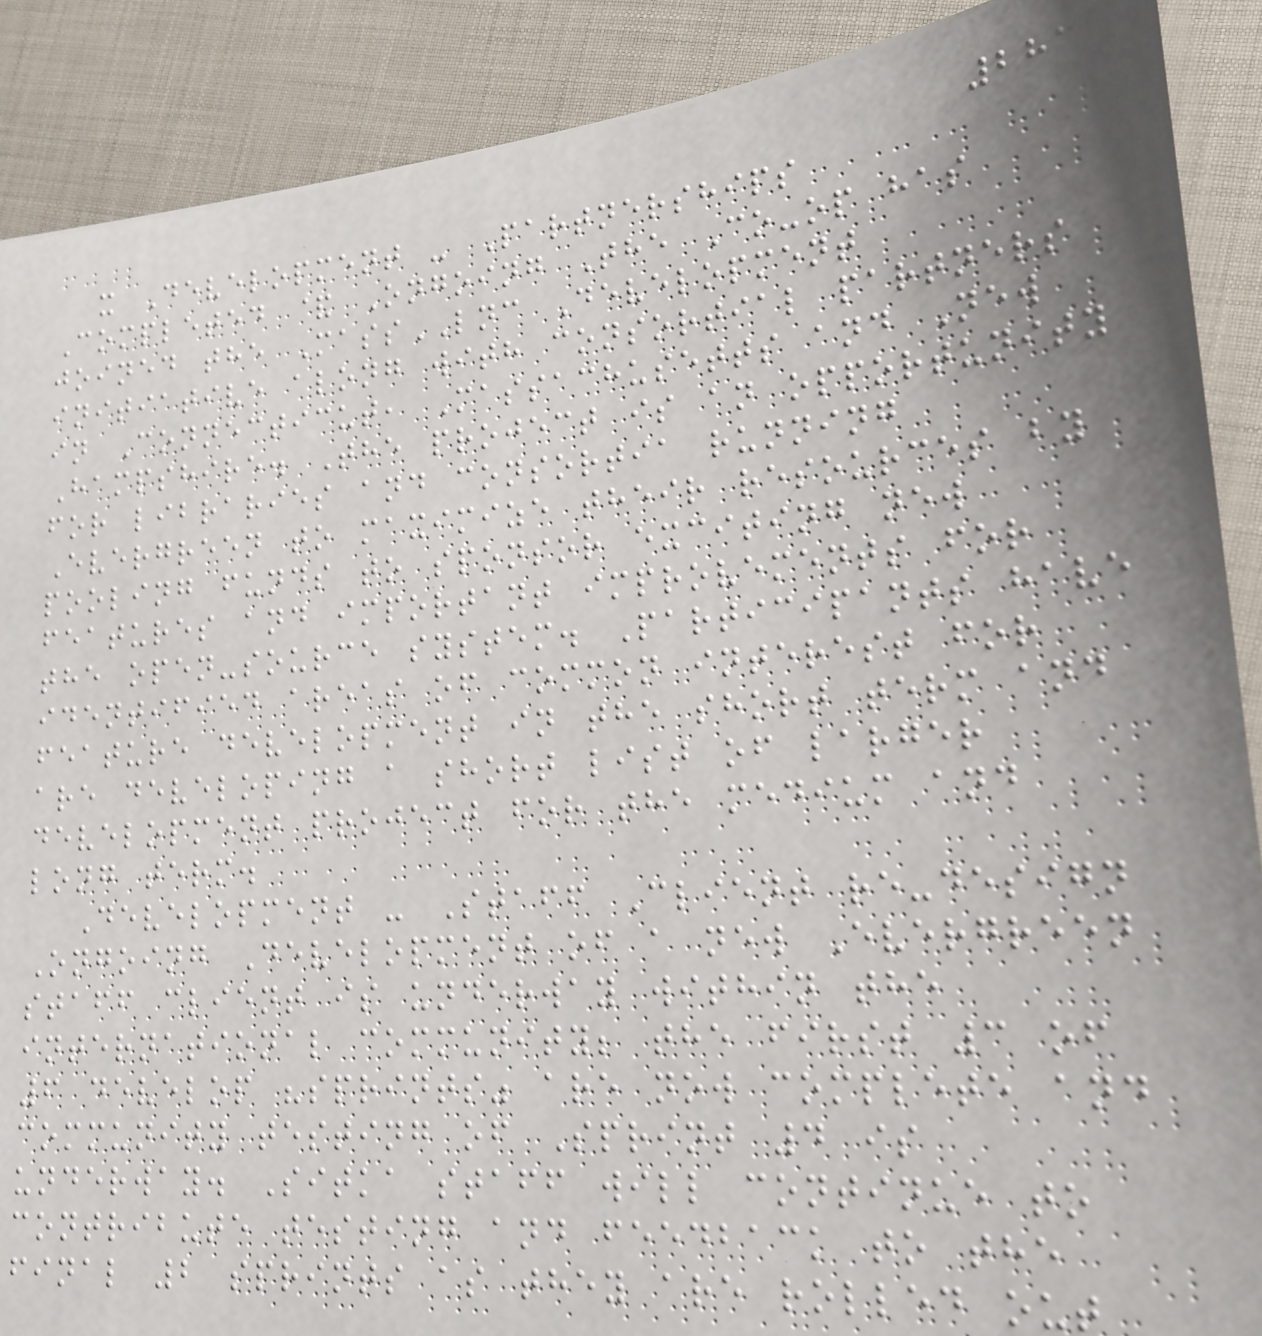283
x Development - Partnerships
Completed & Ongoing The Co-op has
joined the MassLNC Development
initiative along with consortial partners
in Connecticut, Massachusetts and New
Hampshire. The project is an opportunity
for libraries and consortia running
Evergreen to maximize their resources by
pooling funds to sponsor exciting new
features and important improvements for
the open-source system. Participants have
identified areas of common interest for
feature development in the short term and
are developing a short list of larger
development project for the medium and
long term.
Development - Staff Client re-design
Ongoing Development of a new Evergreen
staff client is underway within the
international community; the first 3 of
6 develop "sprints" are now complete and
community testing of Sprint 4 is
underway. Sitka staff will continue to
contribute testing and feedback to the
final 2 sprints as they are rolled out
